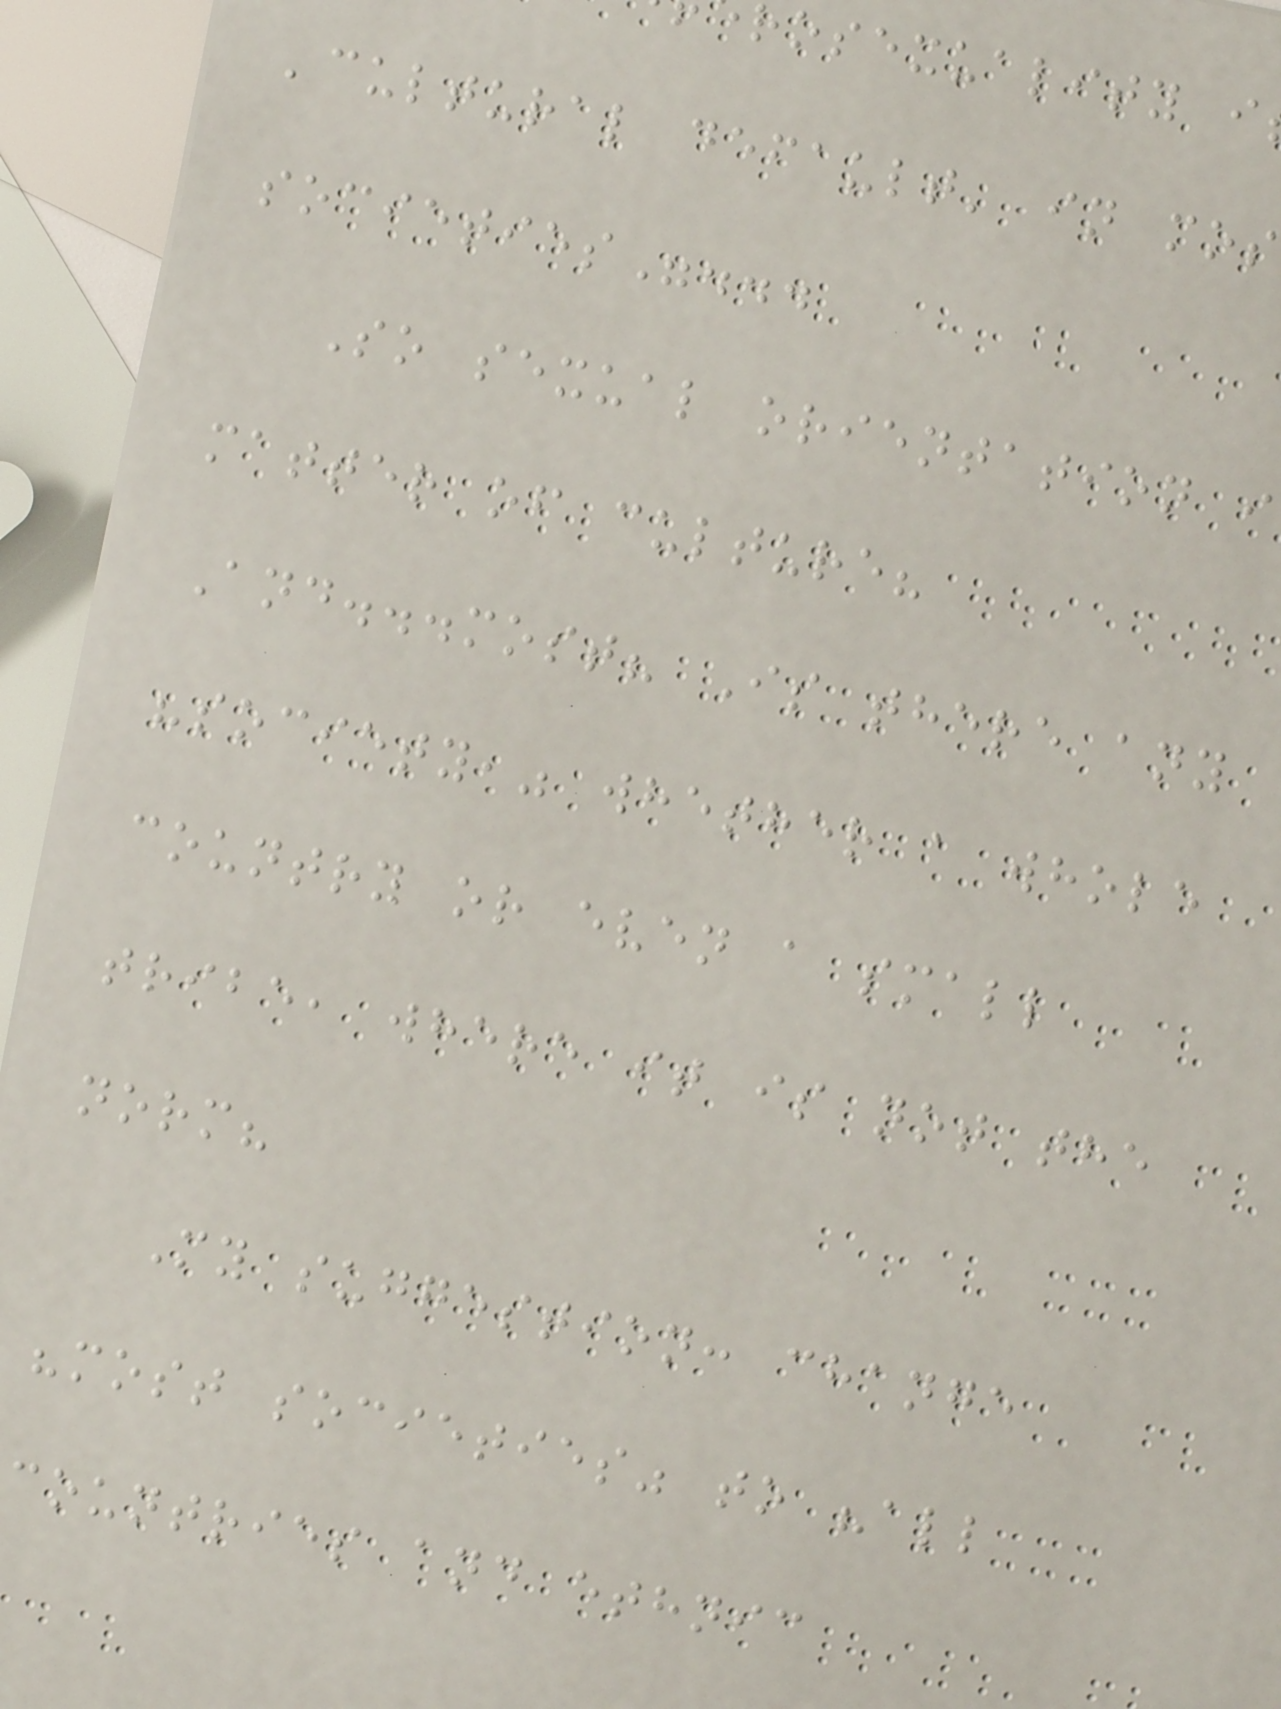rosexuality i
'cultural default' in mos
societies"...
So sexual orientation i
matter of culture?
And...most? Is there any
"society," whether a whole
country or even a small
tribe, where it is not the
norm?
My suggestion: change
"most societies" to "all
countries and ethnic
